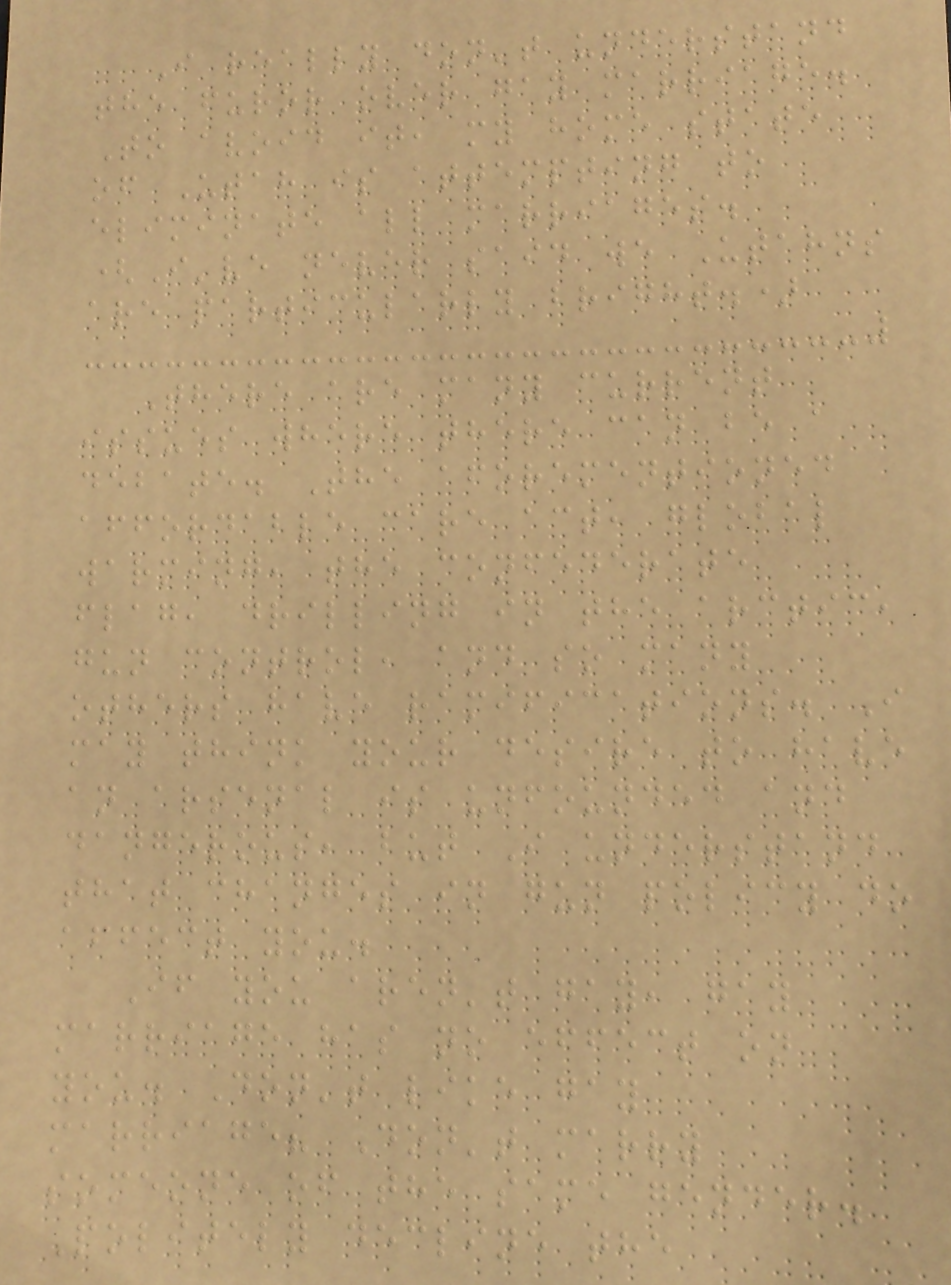I really don't understand
the furor over gay marriage.
To avoid it, my home state
of Utah is attempting to
eliminate all marriages.
(I've never said we Utahns
are particularly bright.)
There are many current
issues where there can be a
debate. The aforementioned
affordable care act, global
warming, the confederate
flag, drilling in the arctic,
gun control, and so many
others have ramifications. I
may think your desire to have
an arsenal is unfounded and
dangerous, but I understand
that changes in gun policy do
affect you.
If you aren't gay, gay
marriage has no effect on
you. Don't like gay
marriage? Don't marry
someone of the same gender.
Politely decline the
